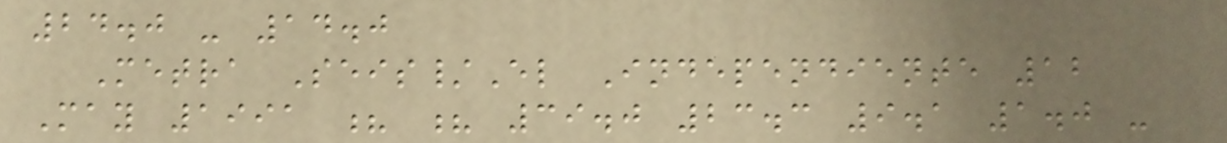24.0 - 14.0
Metra Seis/El Independiente 12
May 1991 ? ? 39.0 23.3 9.1 1.0 -
